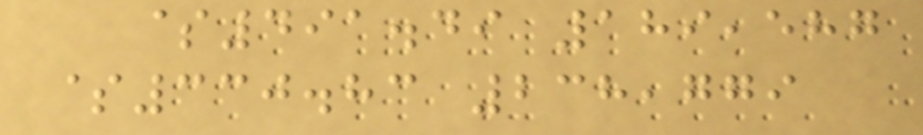$491.49 189,587
$330.83 238,779
